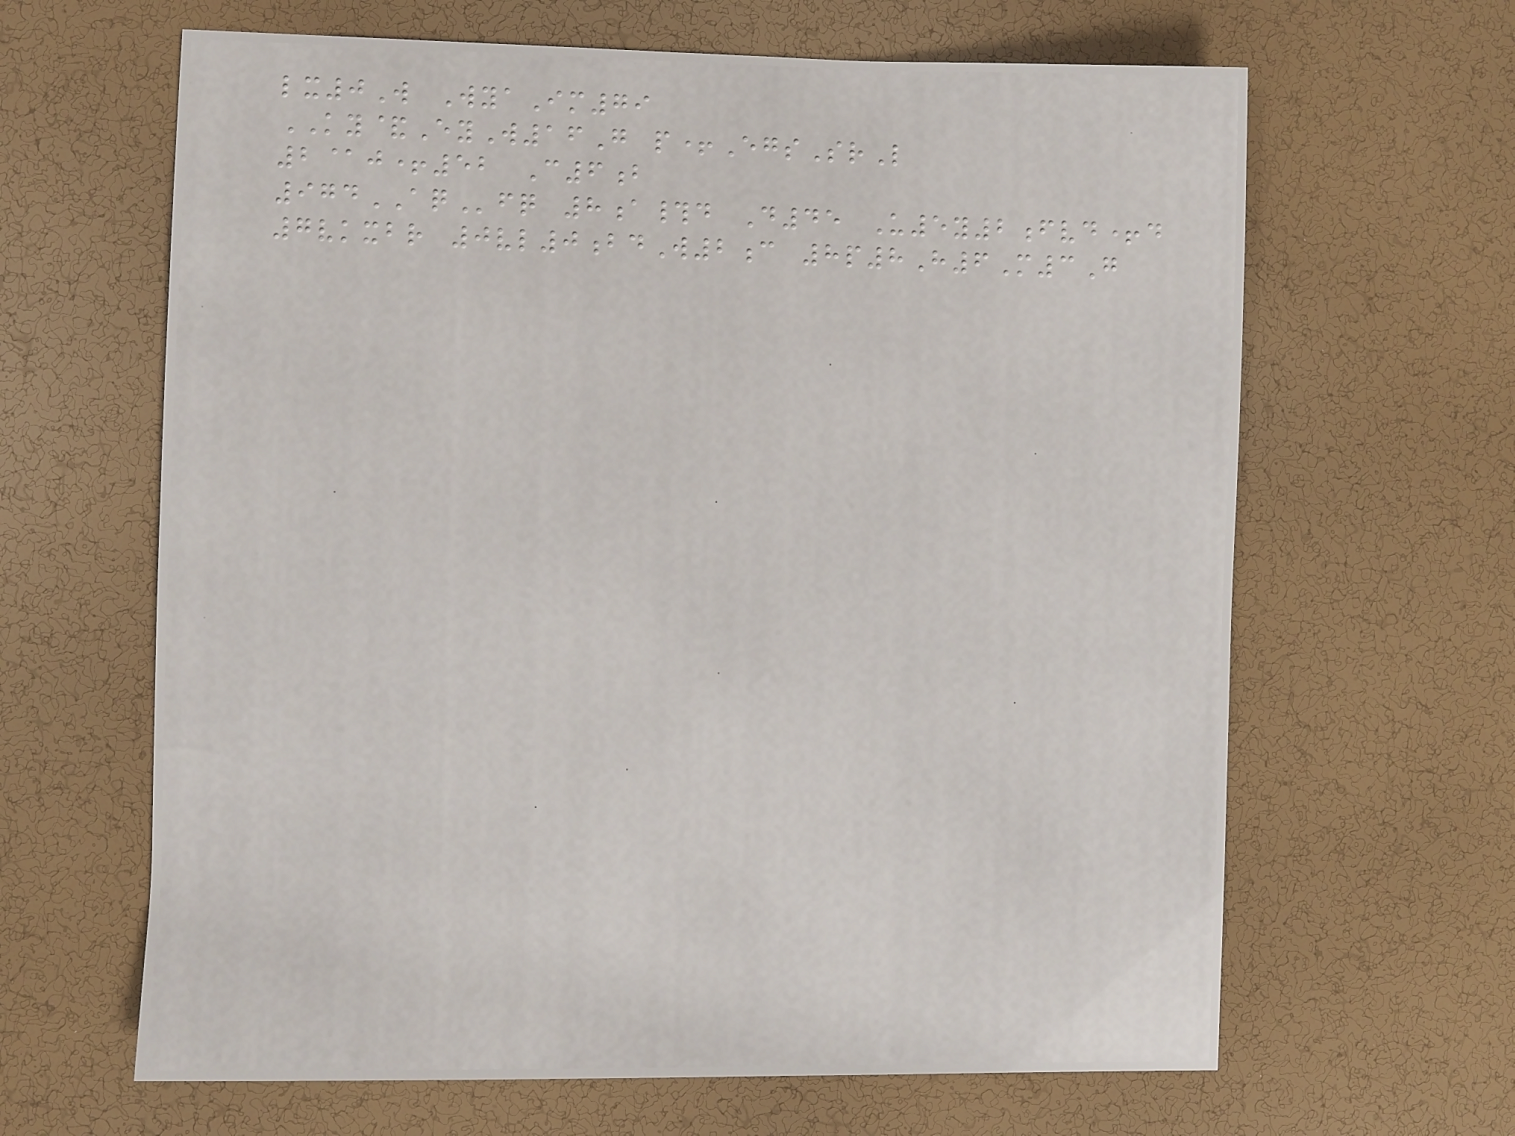lx0W WyaIm79
KY&EyW16G p+EgsSrL
2@j+52 C6b
974AQfq 8a#d D45 U5y2fvd+d
7vkxbr 0vl0bdW2c 8p8H6M3G
